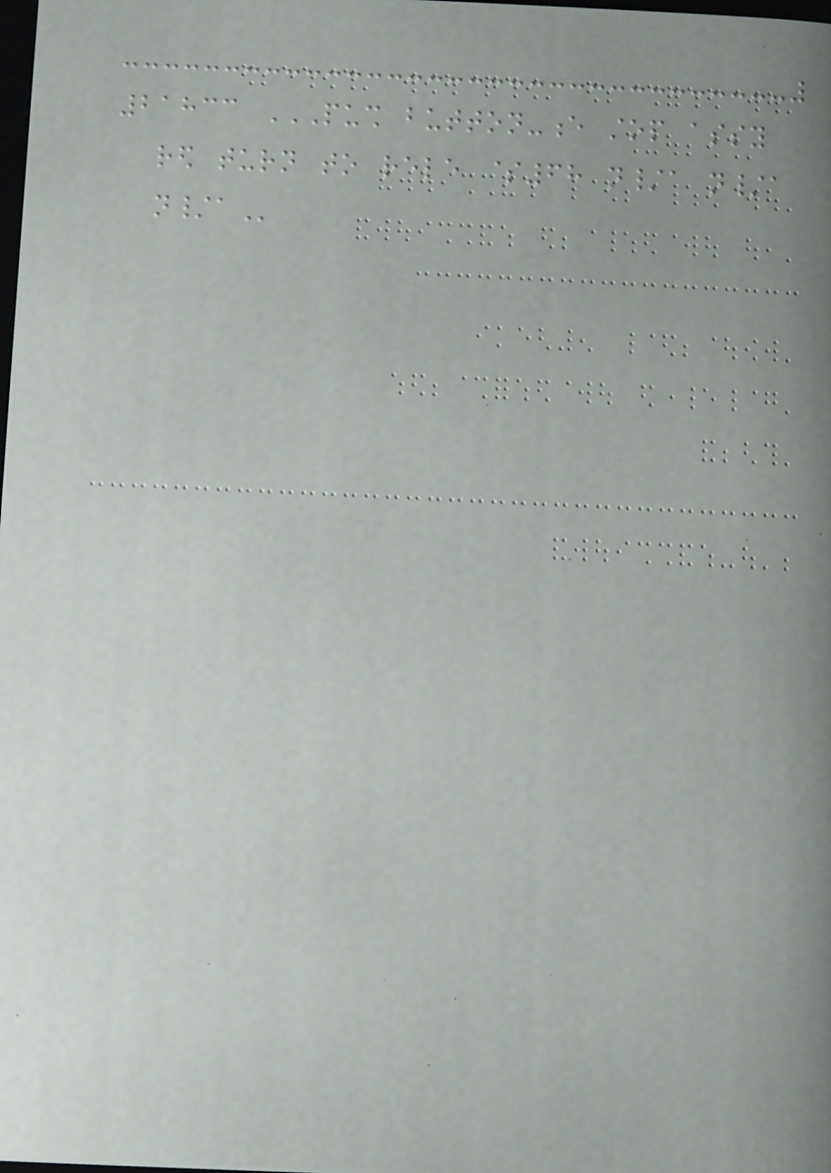21833 PUSH BUTTON-E STOP ASSY
RED TURN TO RELE $68 N/A N/A
N/A
